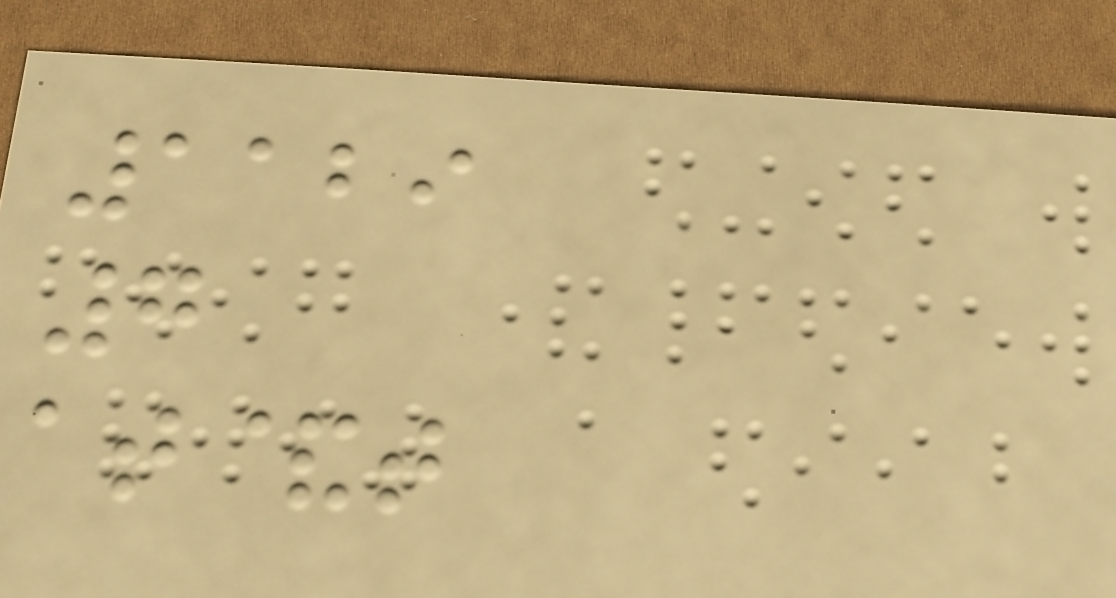1129
7
at&t
